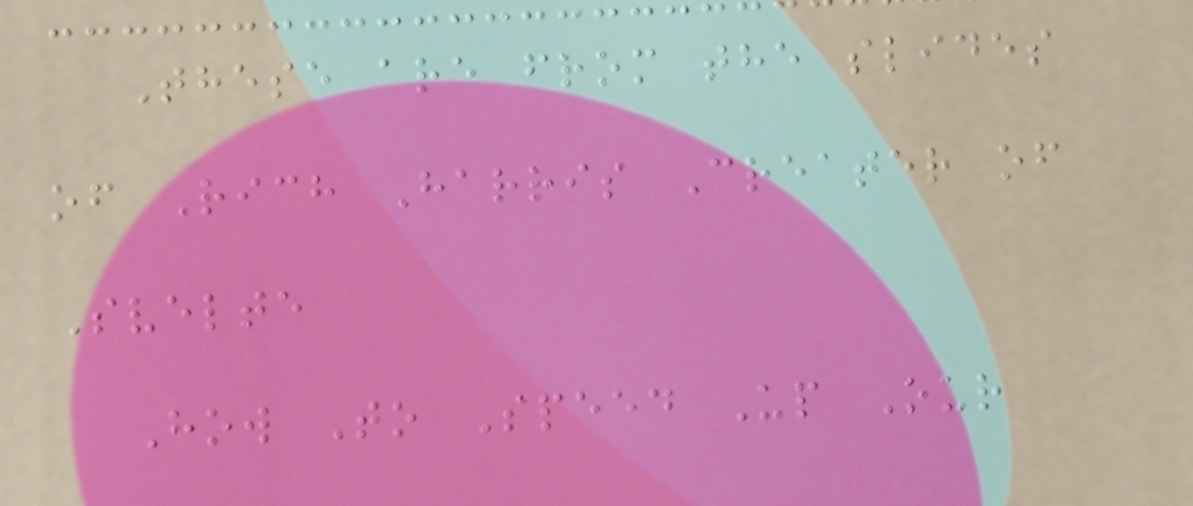These are from the slides
of Rich Harris Creater of
Svelte
How To Speed Up Our
